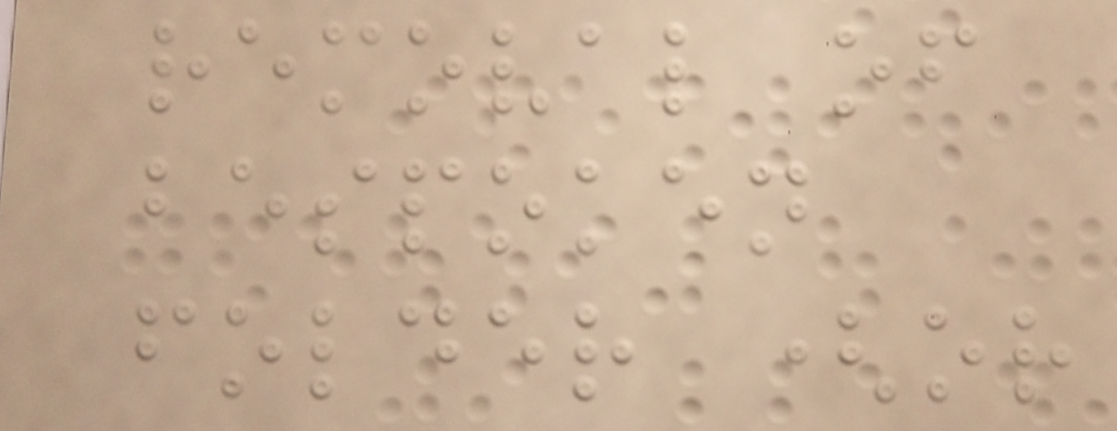removal of
bespoken
folder (or
